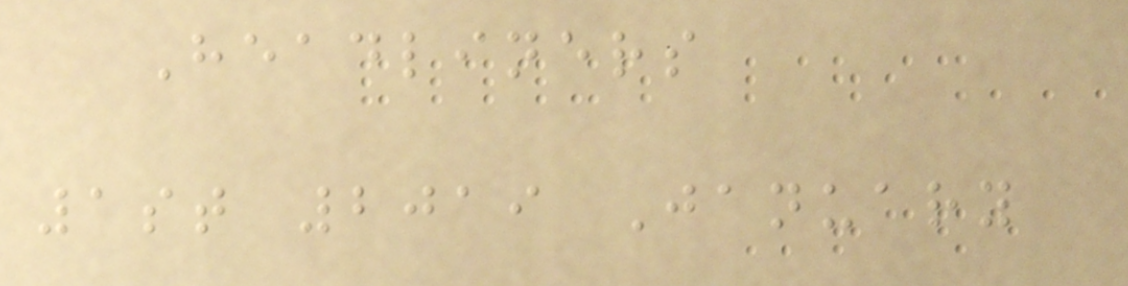Headliners
1st 2019 January
